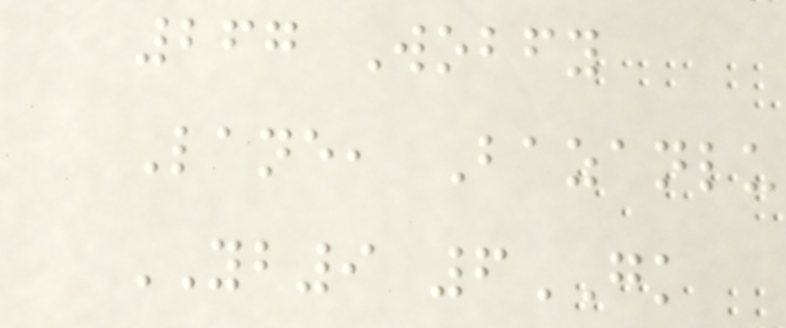267 Wobfy
Lane, Bazanlu
YB9 6GK
